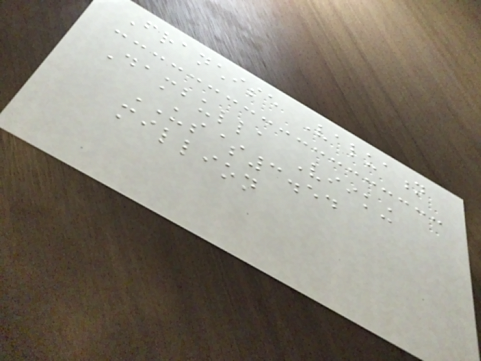Franchise Valuation
Dambulla Viiking
US$3.54
million
